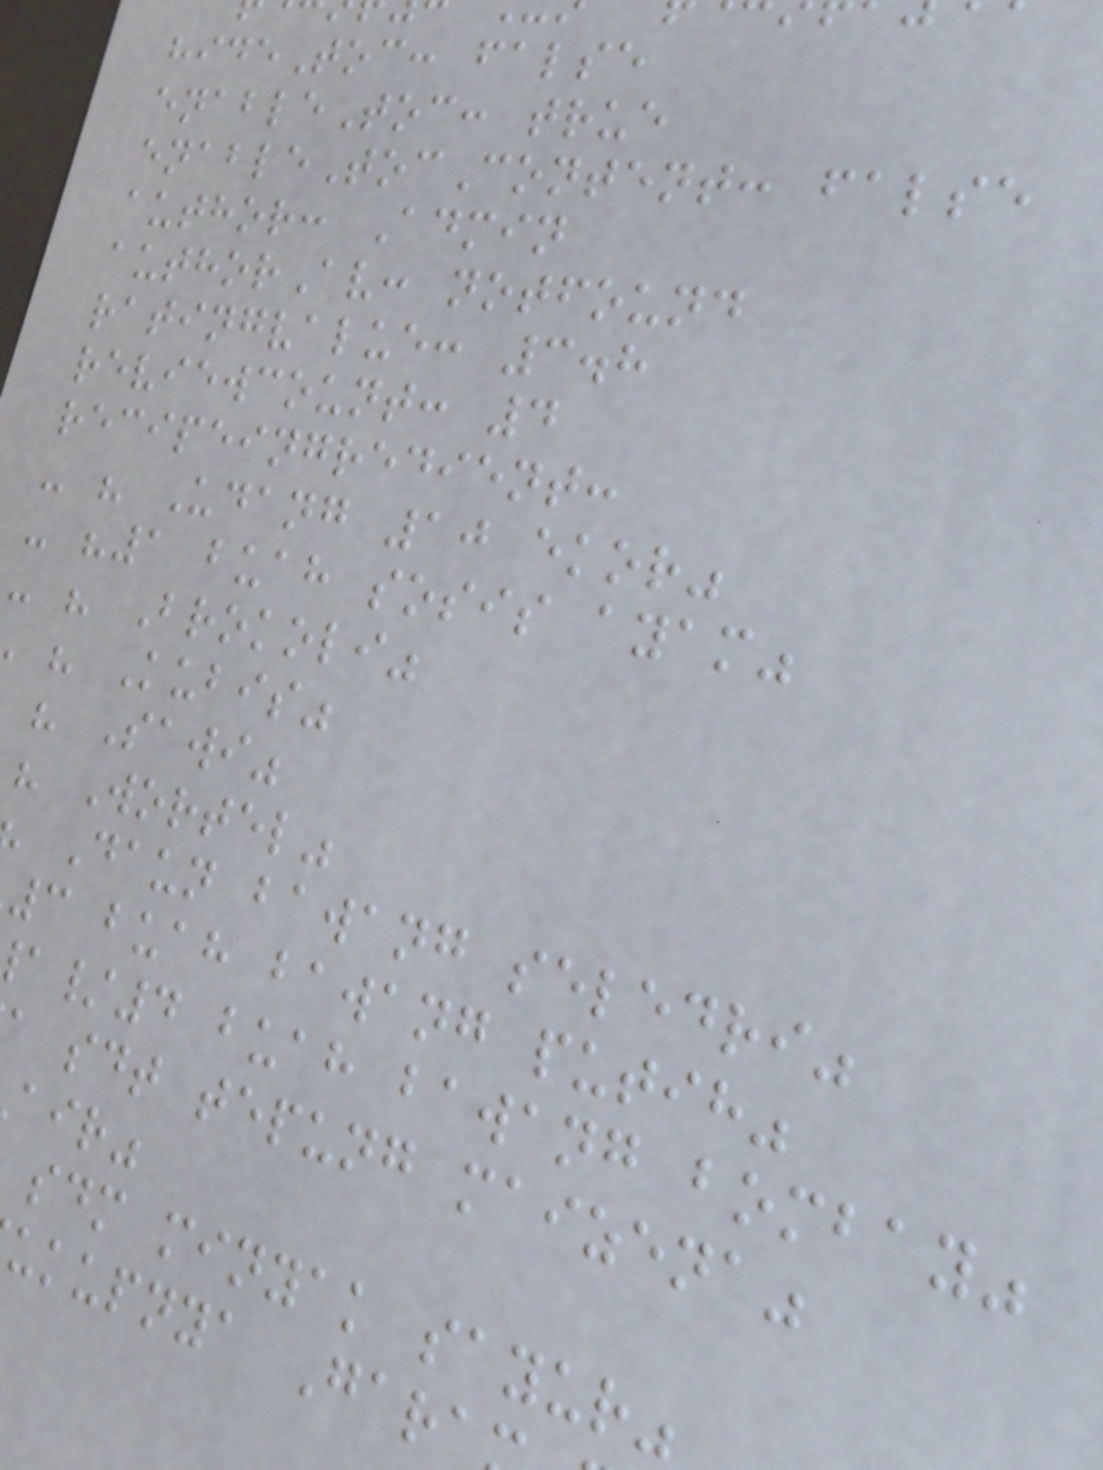hideToc: false
enableToc: true
enableTocContent: false
author: Admin
authorAv: notfound
ratingvalue: 3.8
reviewcount: 4
recipeingredient:
- " Udang 10 ekor"
- "1 buah sosis ayam"
- " Brokoli"
" Kubis"
" Sawi"
" Wortel"
Daun bawang seledri"
3 buah bawang putih"
/4 buah bawang bombay"
a sdt tepung maizena"
air"
sdm minyak sayur"
ukupnya Gara
